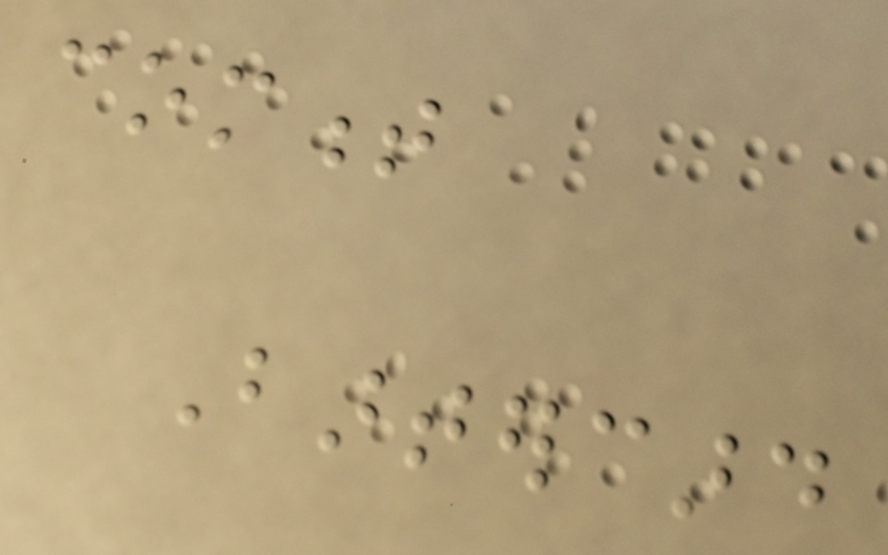comment
Bartercard
